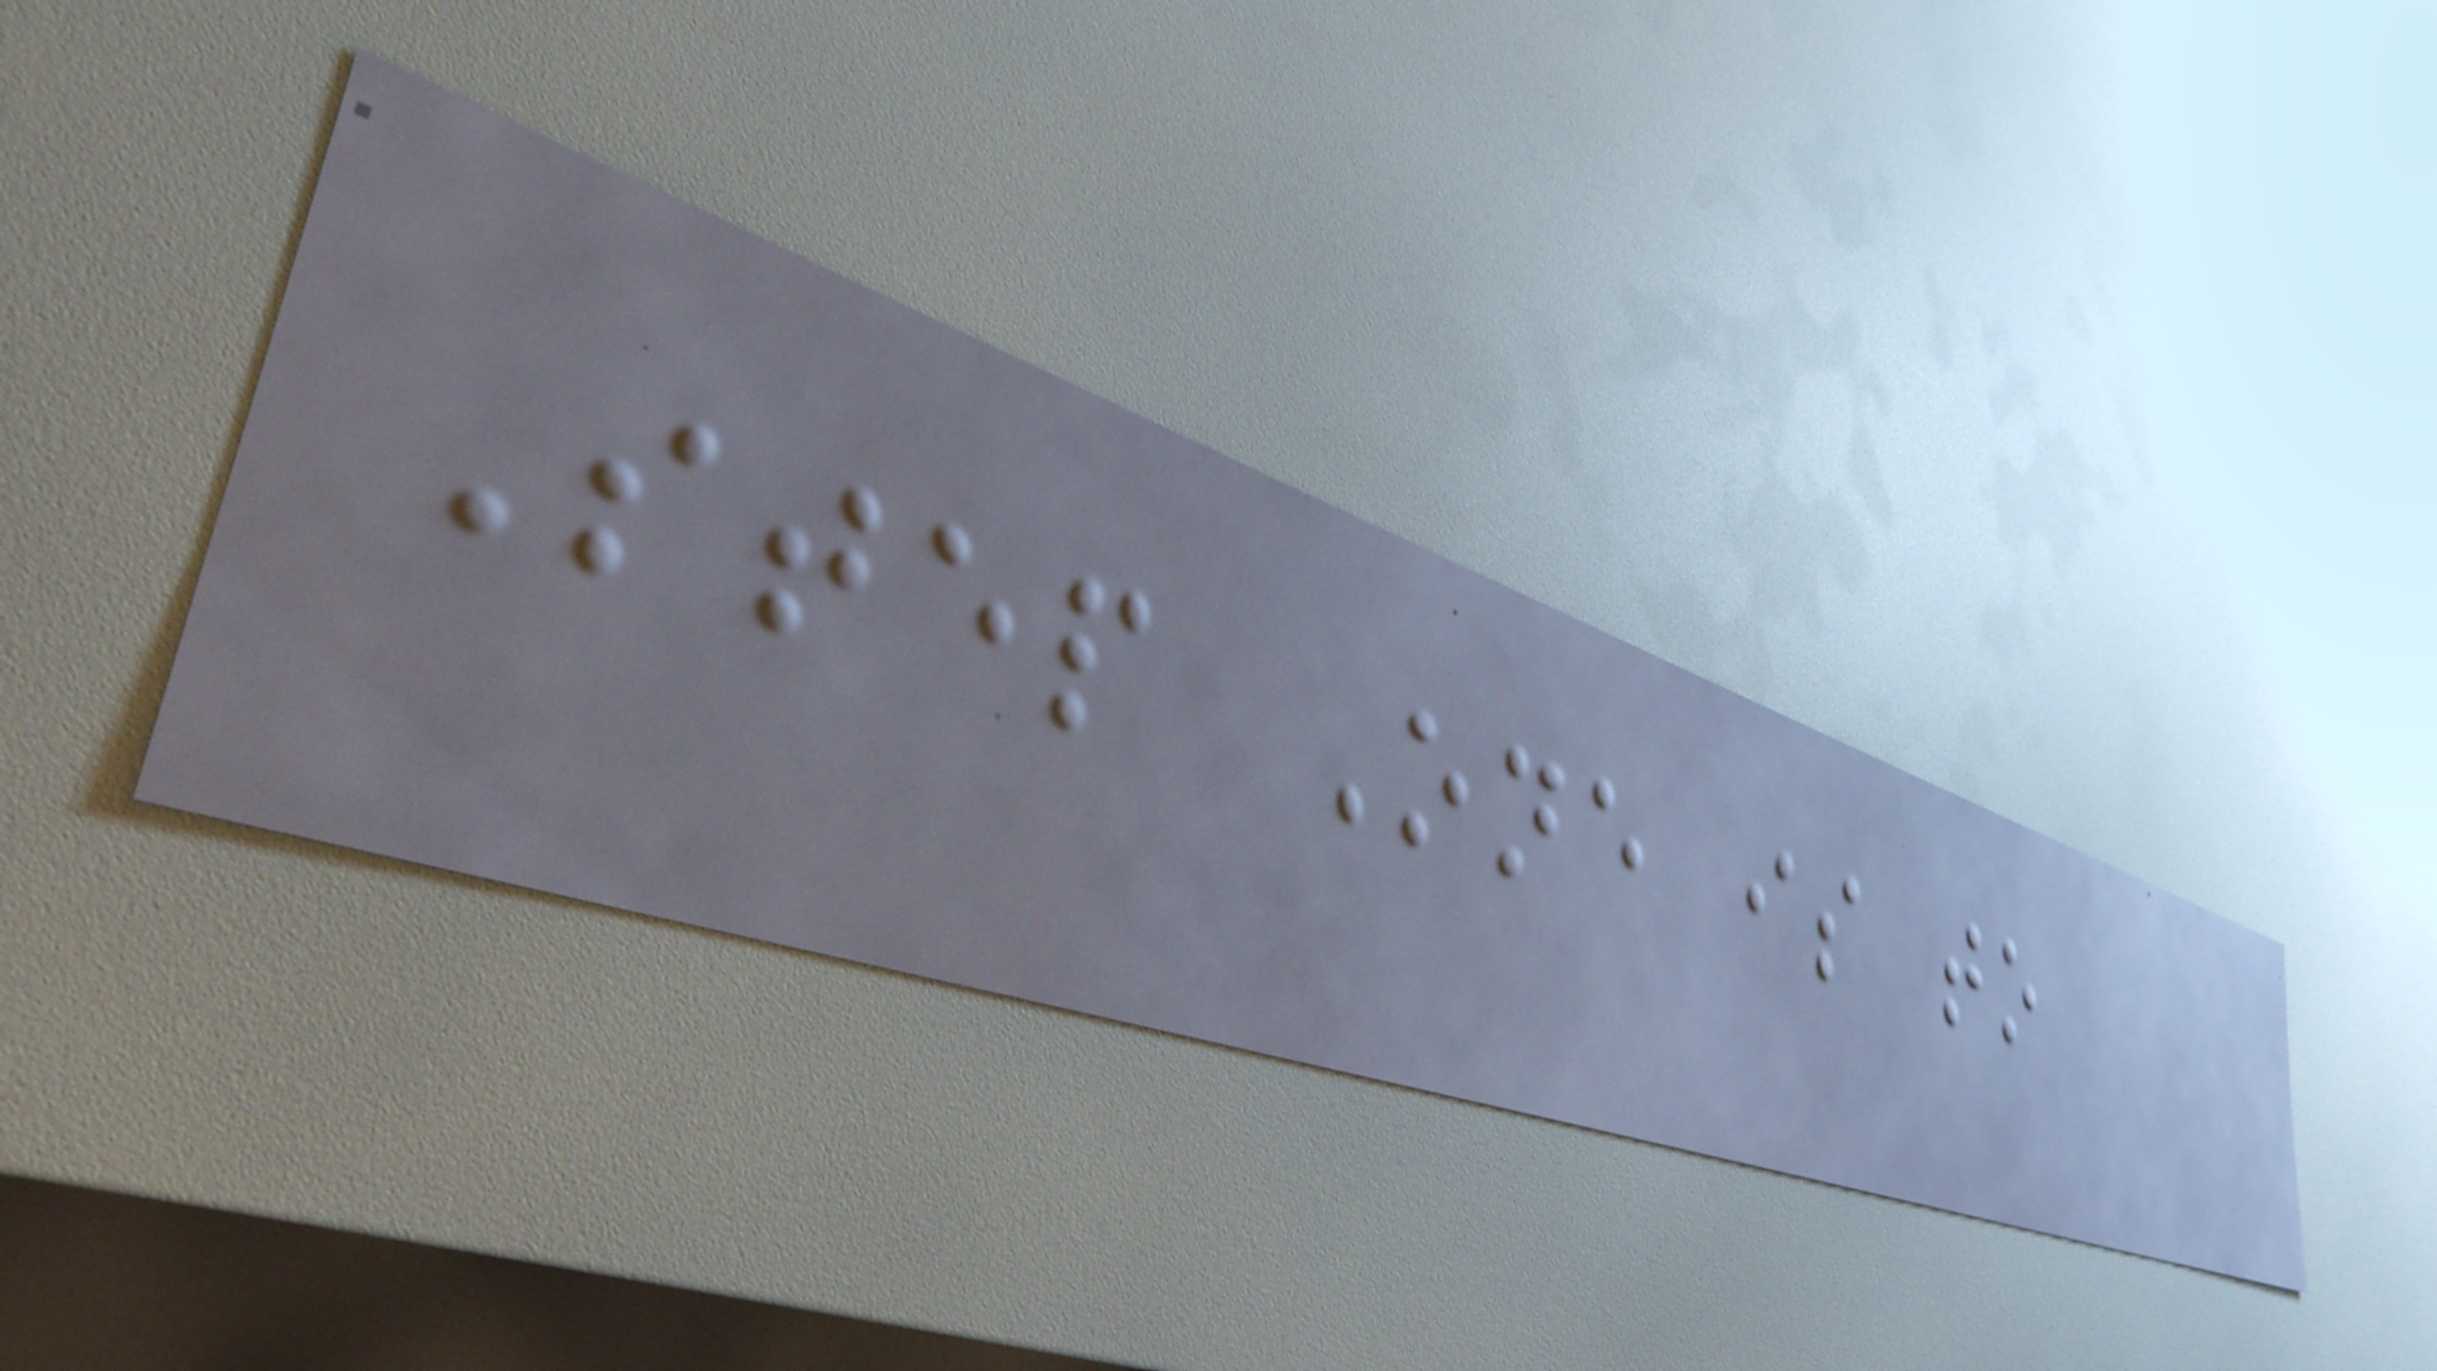Step One is to
